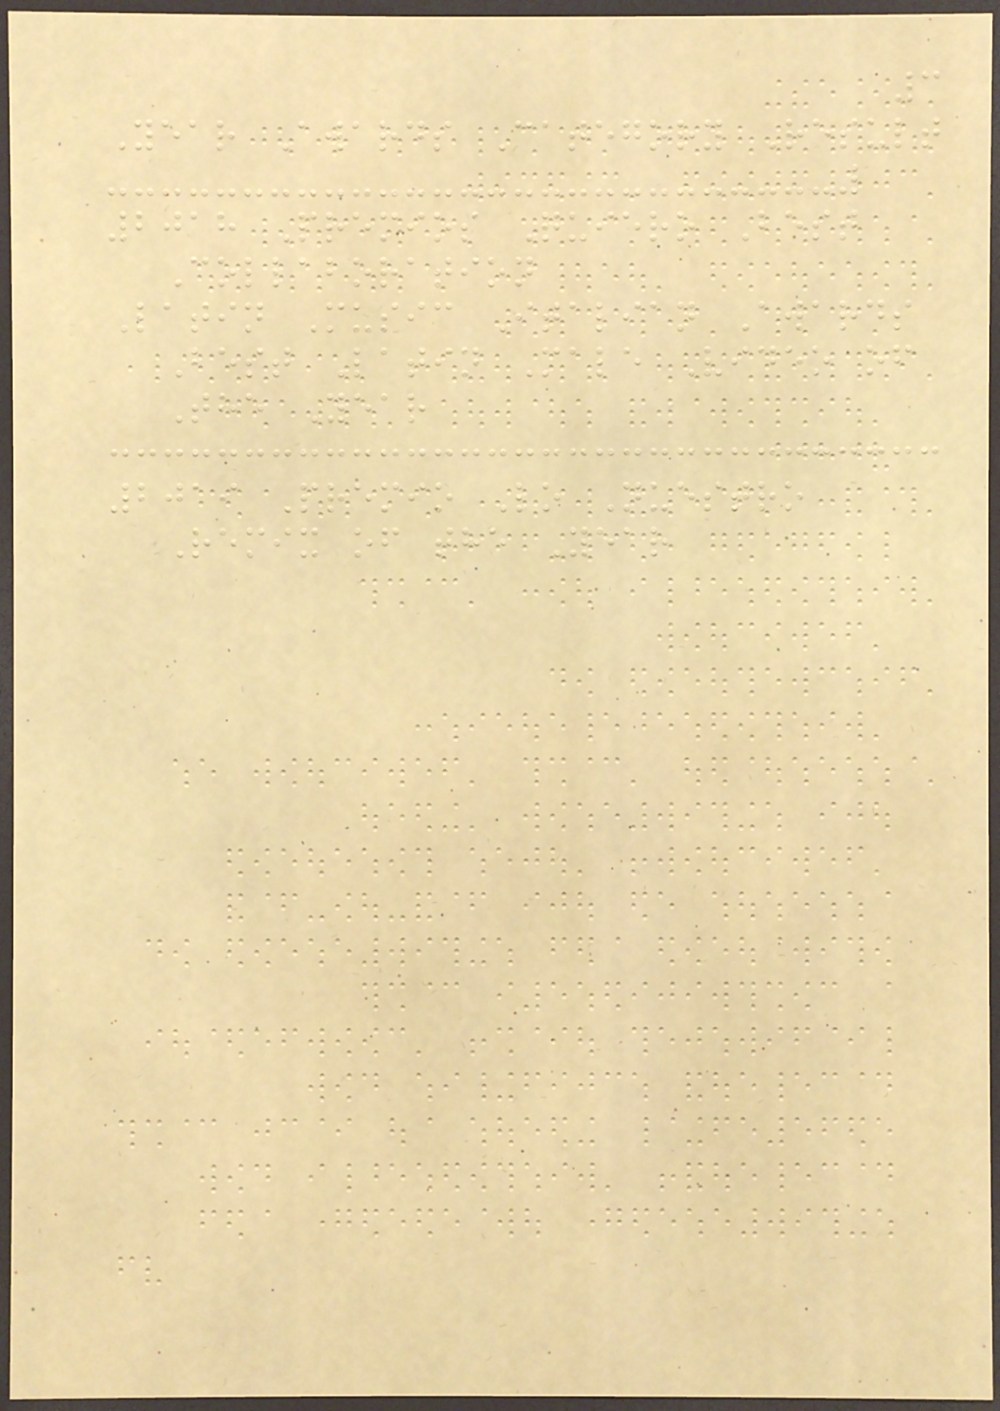3
Year Awards Category Result
2018 Premios Quiero Best
Collaboration
Latin Music Italian Awards
Best Latin Male Video of
The Year
2019 Premio Lo Nuestro
Remix of the Year
